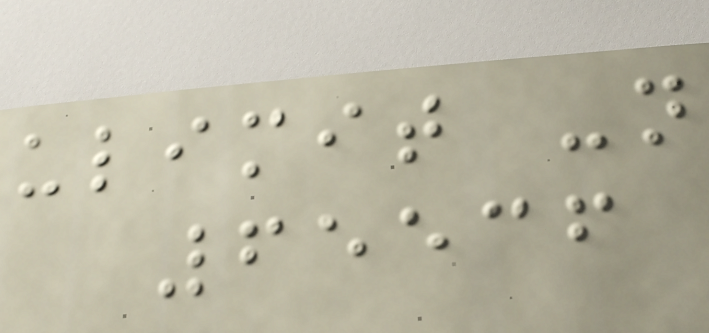ulimit -n
65536
